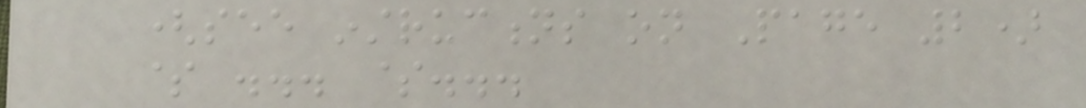(see instructions on Page 2)
$ ... $...
